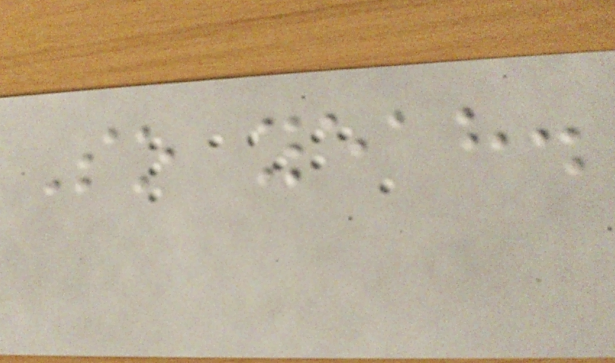So yeah.
